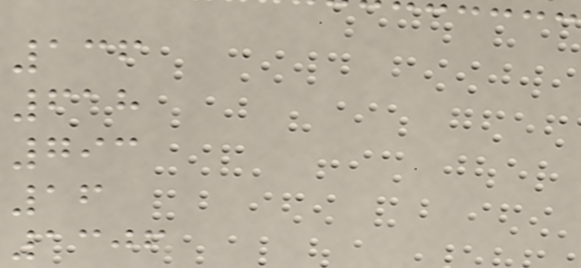136
618
793
16
1306
